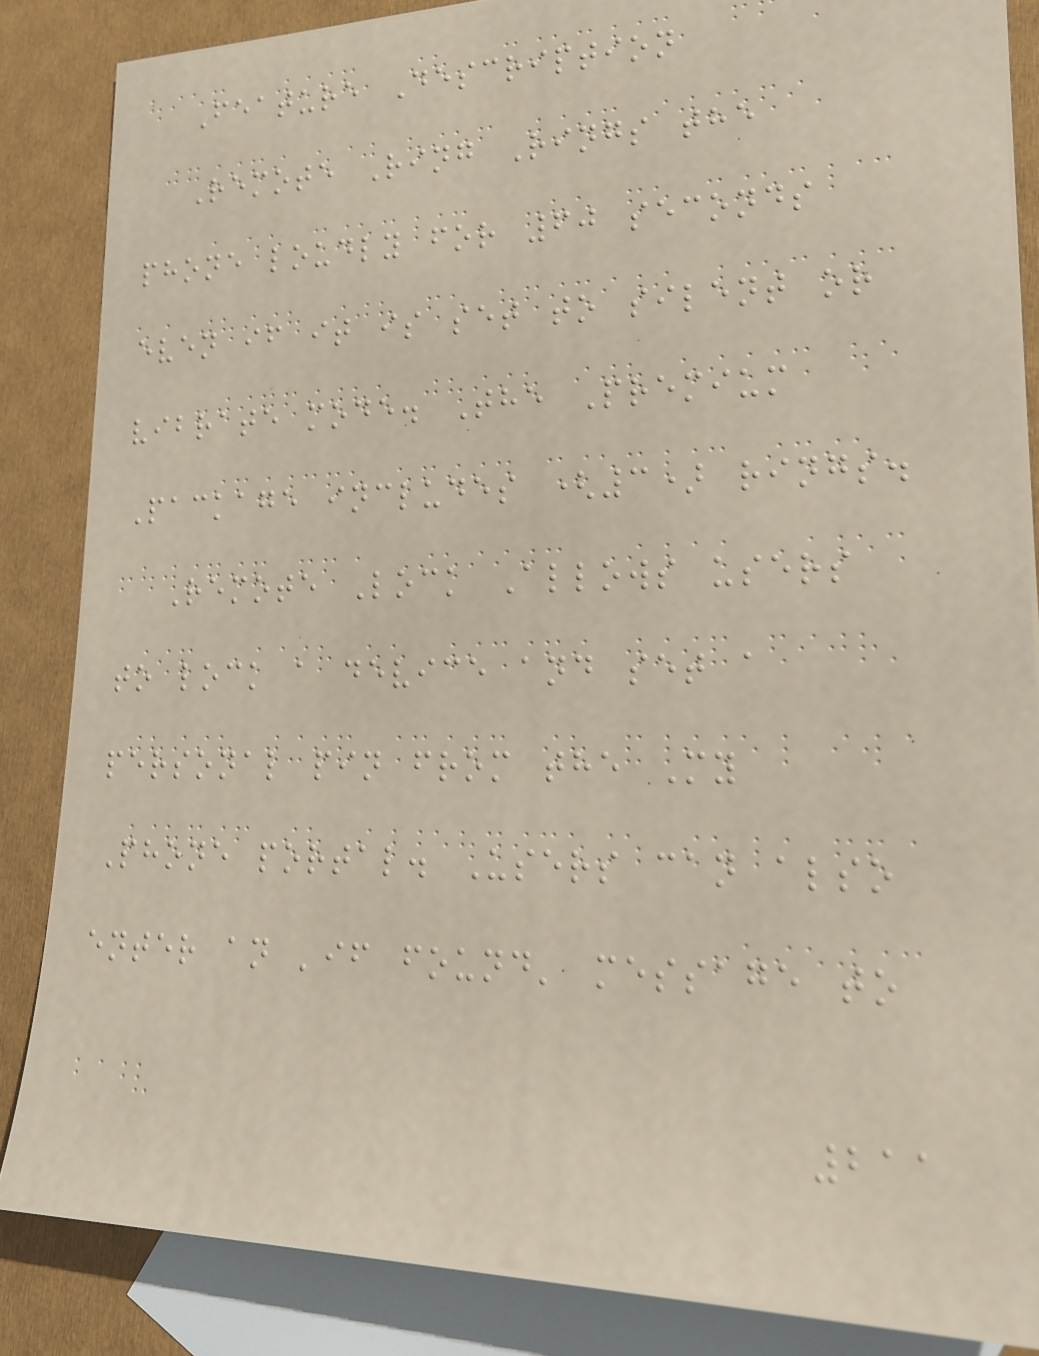Feature Description
Remote Ring Rings the
phone loudly for 60 seconds
even if it is set to silent or
vibrate mode. The Premium
Package includes (3) rings.
Remote Lock Allows users
to lock a device and set a
personal pin from the My
Phone portal. Users can also
enter an 'if found' message to
211
